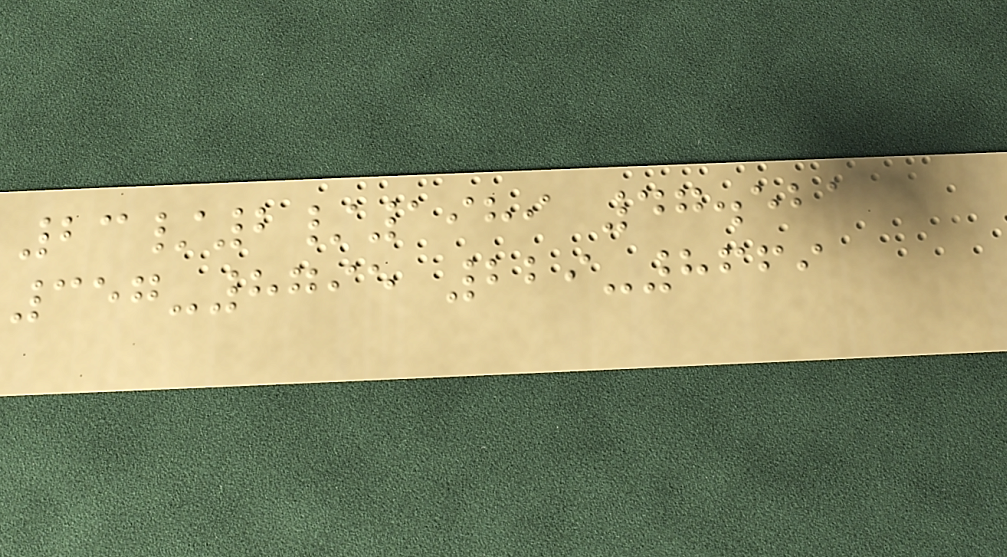23/2/1989 47.521
357-8795 229-8669
